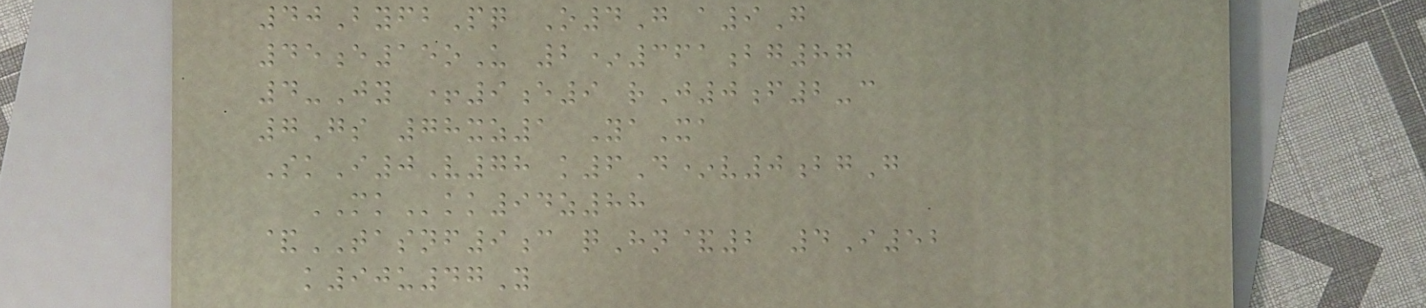40ByfbPq O4G a9G
45e15oU 2*361bg87
4-Jy +9e9 rJ0f2-c
7Gs 78xz1 YaXa
SkI0V78 k6D*v0bgG
MKkk94z88
&TASNF9c qHn&2 4I52
k90u47Y
